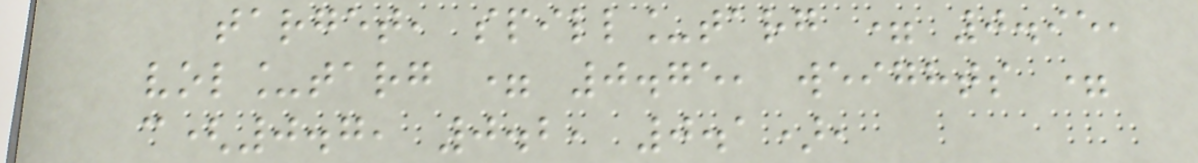target, spill_targ = 0.95,
vol_targ = 0.75, weights =
c(0.7, 0.2, 0.1),
